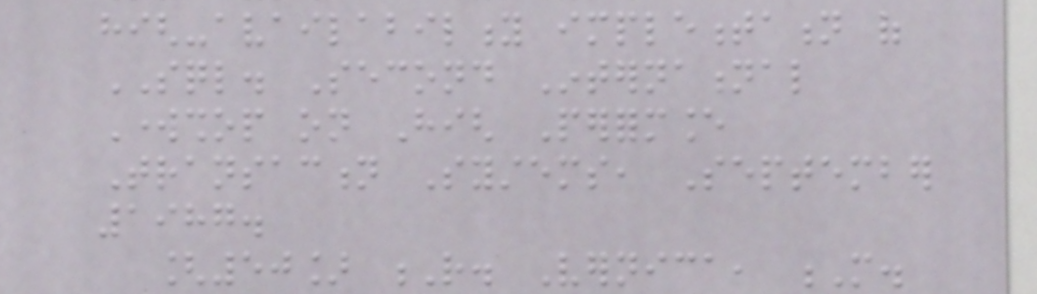high-availability implementation of
SQL. Second International
Workshop on High Performance
Transaction Systems, September
1987.
[50] R. Vernica, M.
